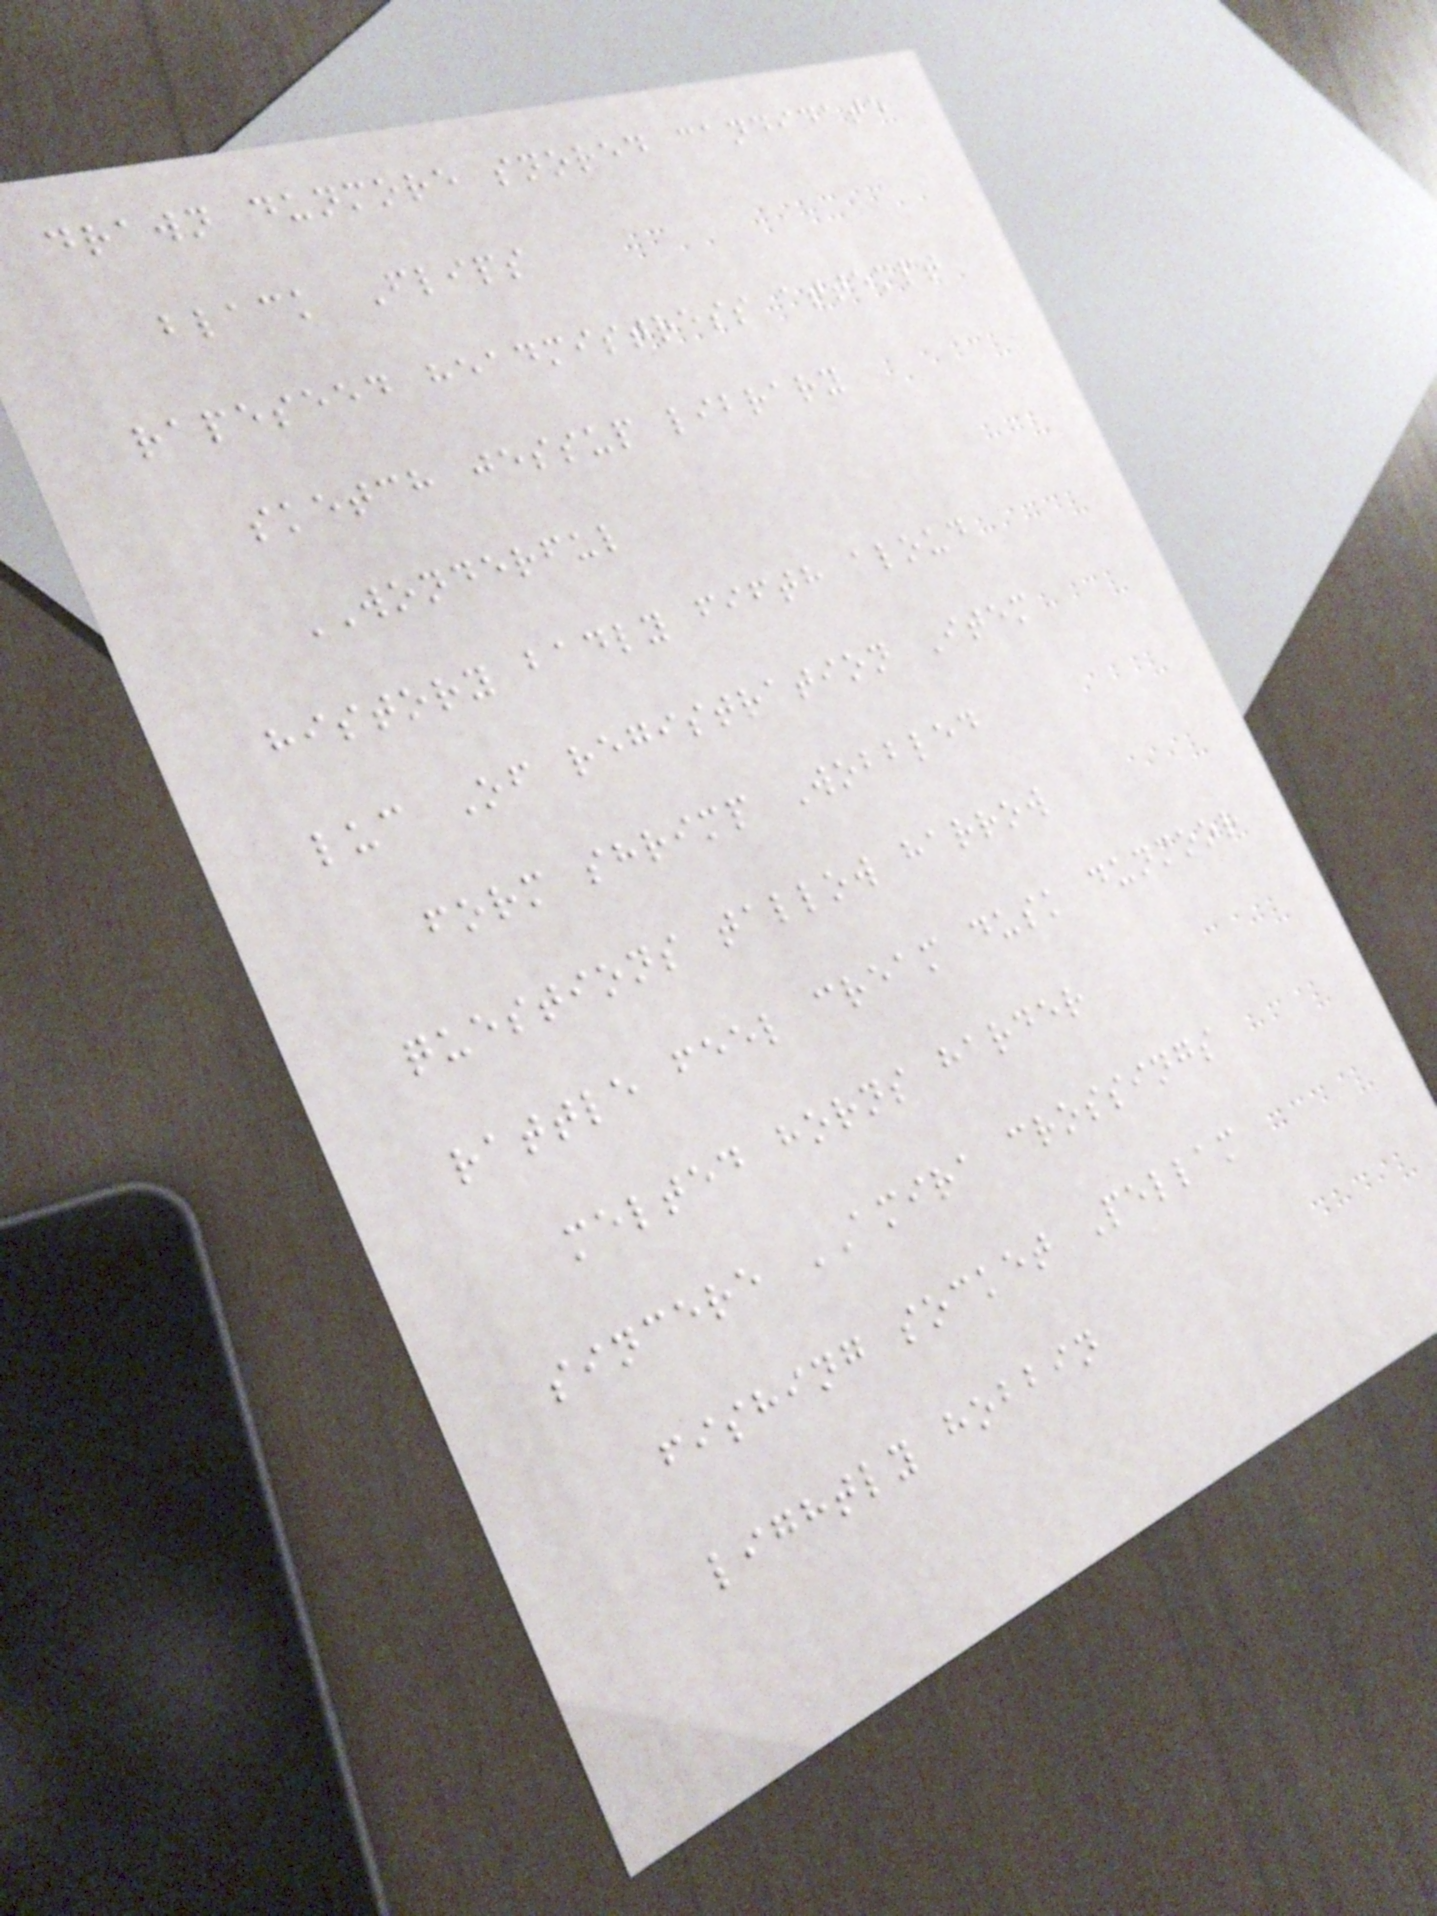drawn dunmore snored candidate
black Flips
rapeseed headmistress attempt
sketch jessup library
WONDERFUL
history badly fifth aloud
luc Of registration Item
form shrimp Wobbled
questions tallow harrow
rattle feel cream dusk dunmoor
melted horns harder
sincere AMIRA crossings
fishing socket Pellam
lightly hobbin
